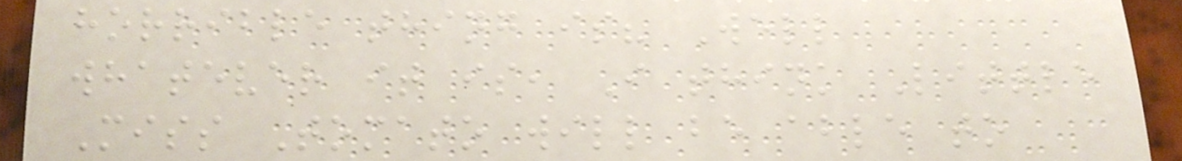horrible thing is? Well
whatever it is, I think Little
Miss Tomato will be able to
